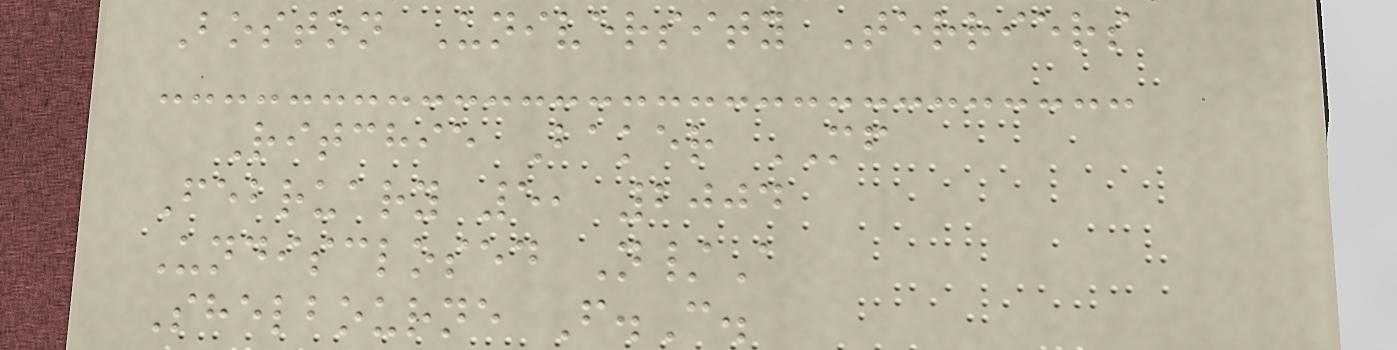Boston University Terriers
Ritchie Baker MF
February 5, 2004
Undisclosed N/A
Shelbourne F.C.
